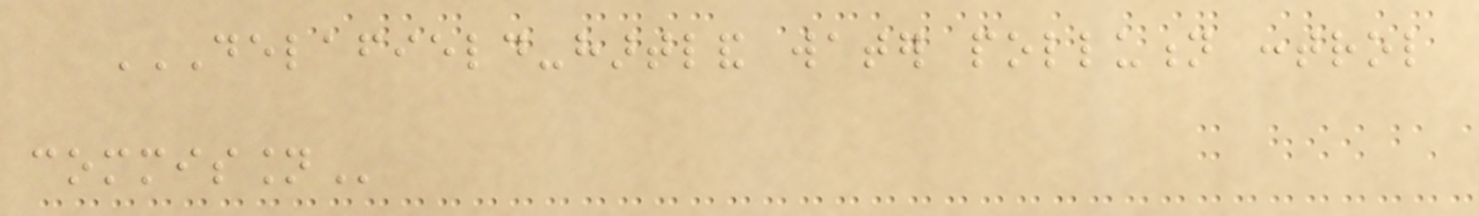DELAFIELD-HARTLAND WATER POLLUTION CONTROL
COMMISSION
